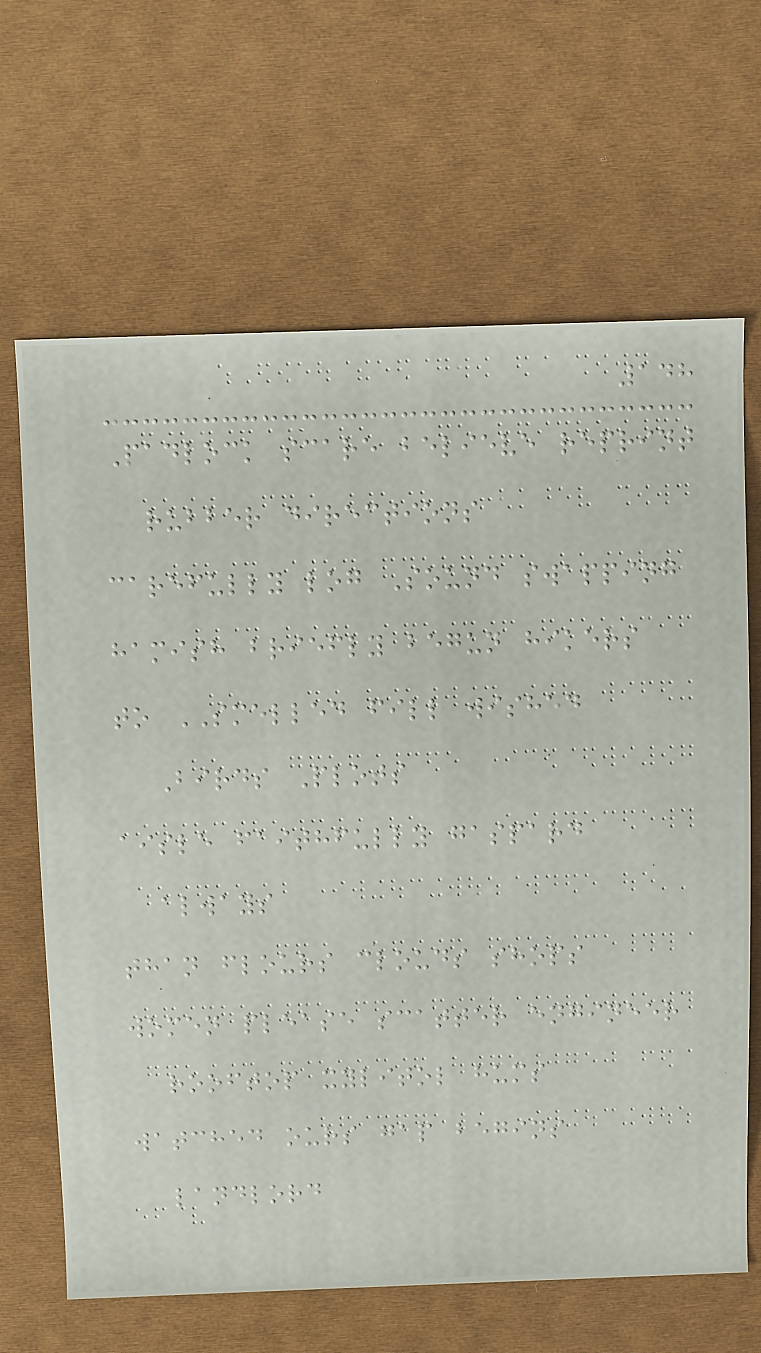148
Padlock scare believe reprint
rubber directions
carefully log Sound swapping
hamish briefly begun hikers
to SMELLED fill wished
Birds Plots
aisle faithfully gaspard
always
than flours clouds shops
women please scatter engineer
rooftop xylitol hums
watched ours gap begins
landlord
